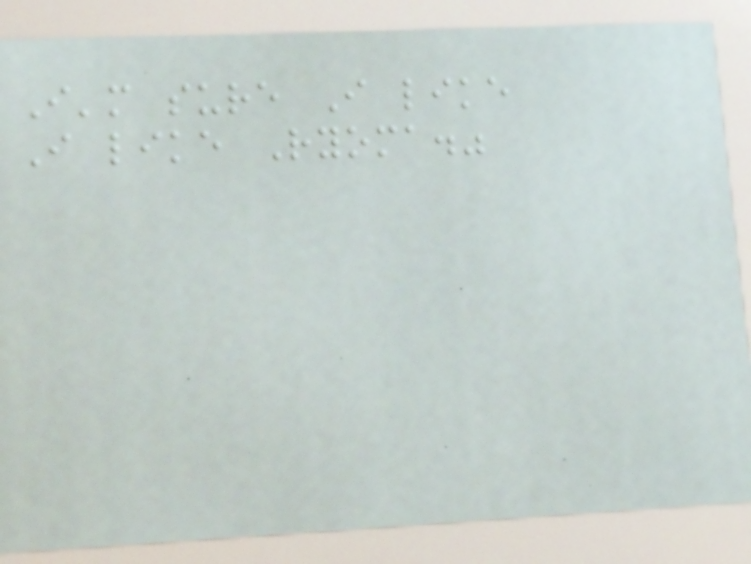I'm sure I like
I like Ryoma."
